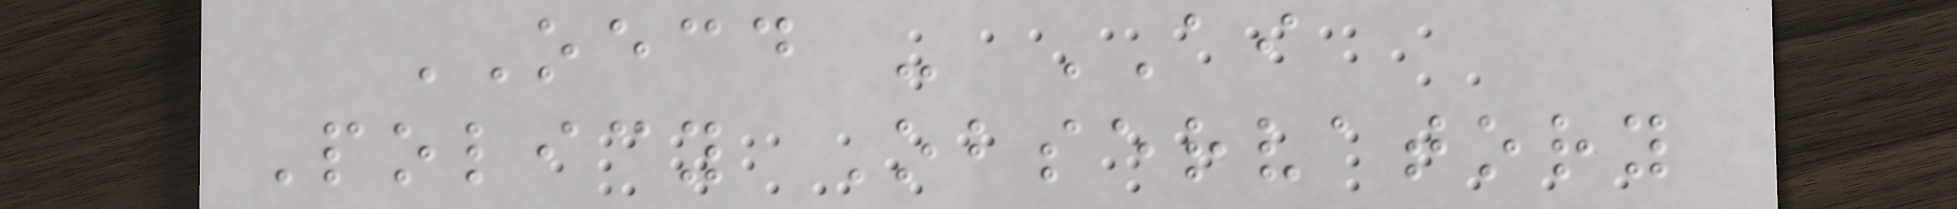OECD - AI
Policy Observatory
